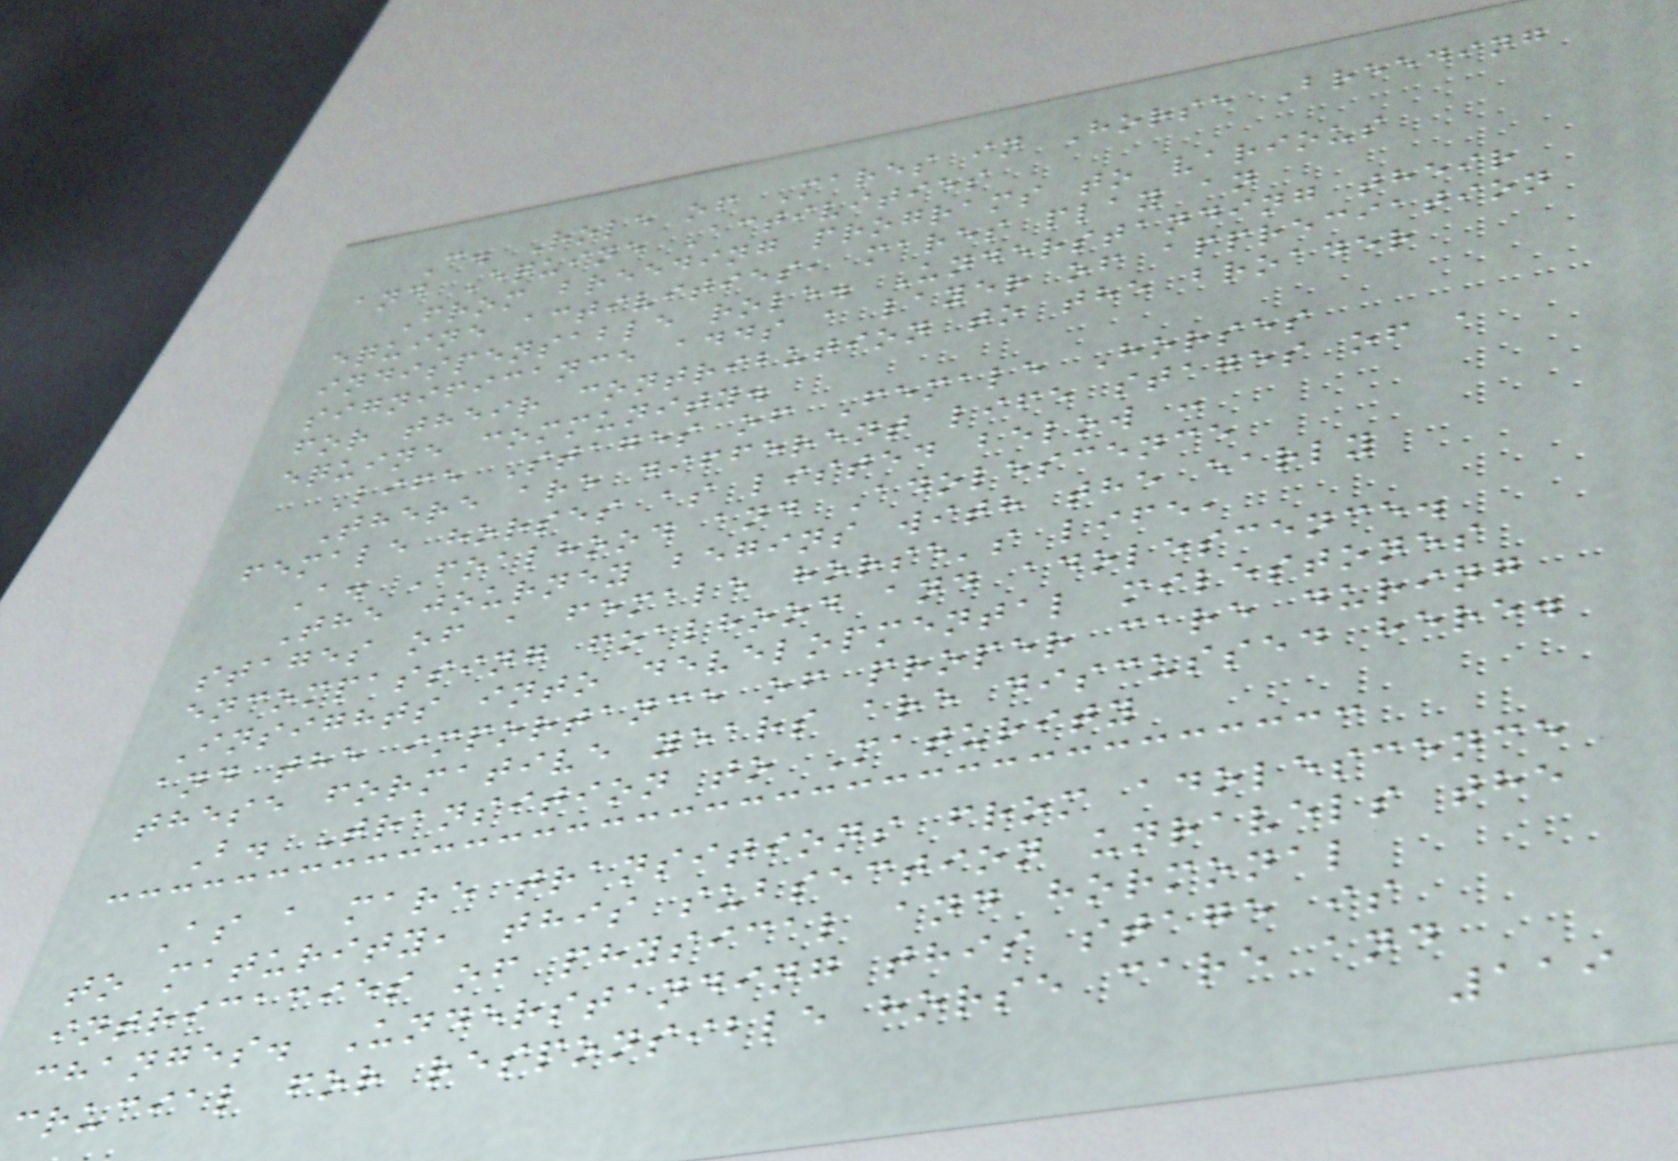C. Role of Mares in Horse Breeding
and Equine Activities
From breeding programs to various
equine activities, mares play an
indispensable role. Understanding their
significance adds a layer of appreciation
for their contribution to the broader
equine community.
Life Stages of Female Horses
There are different life stages of a
female horses as listed below :
A. Foalhood and Adolescence
The journey begins with the early
stages of a female horse's life,
encompassing foalhood and adolescence.
Insights into developmental milestones
and the importance of proper care during
these formative years are discussed here.
B. Transition to Maturity
As a mare transitions from adolescence
to maturity, this subsection unravels the
intricacies of physical and hormonal
changes. Understanding this stage is
crucial for responsible horse care and
119
